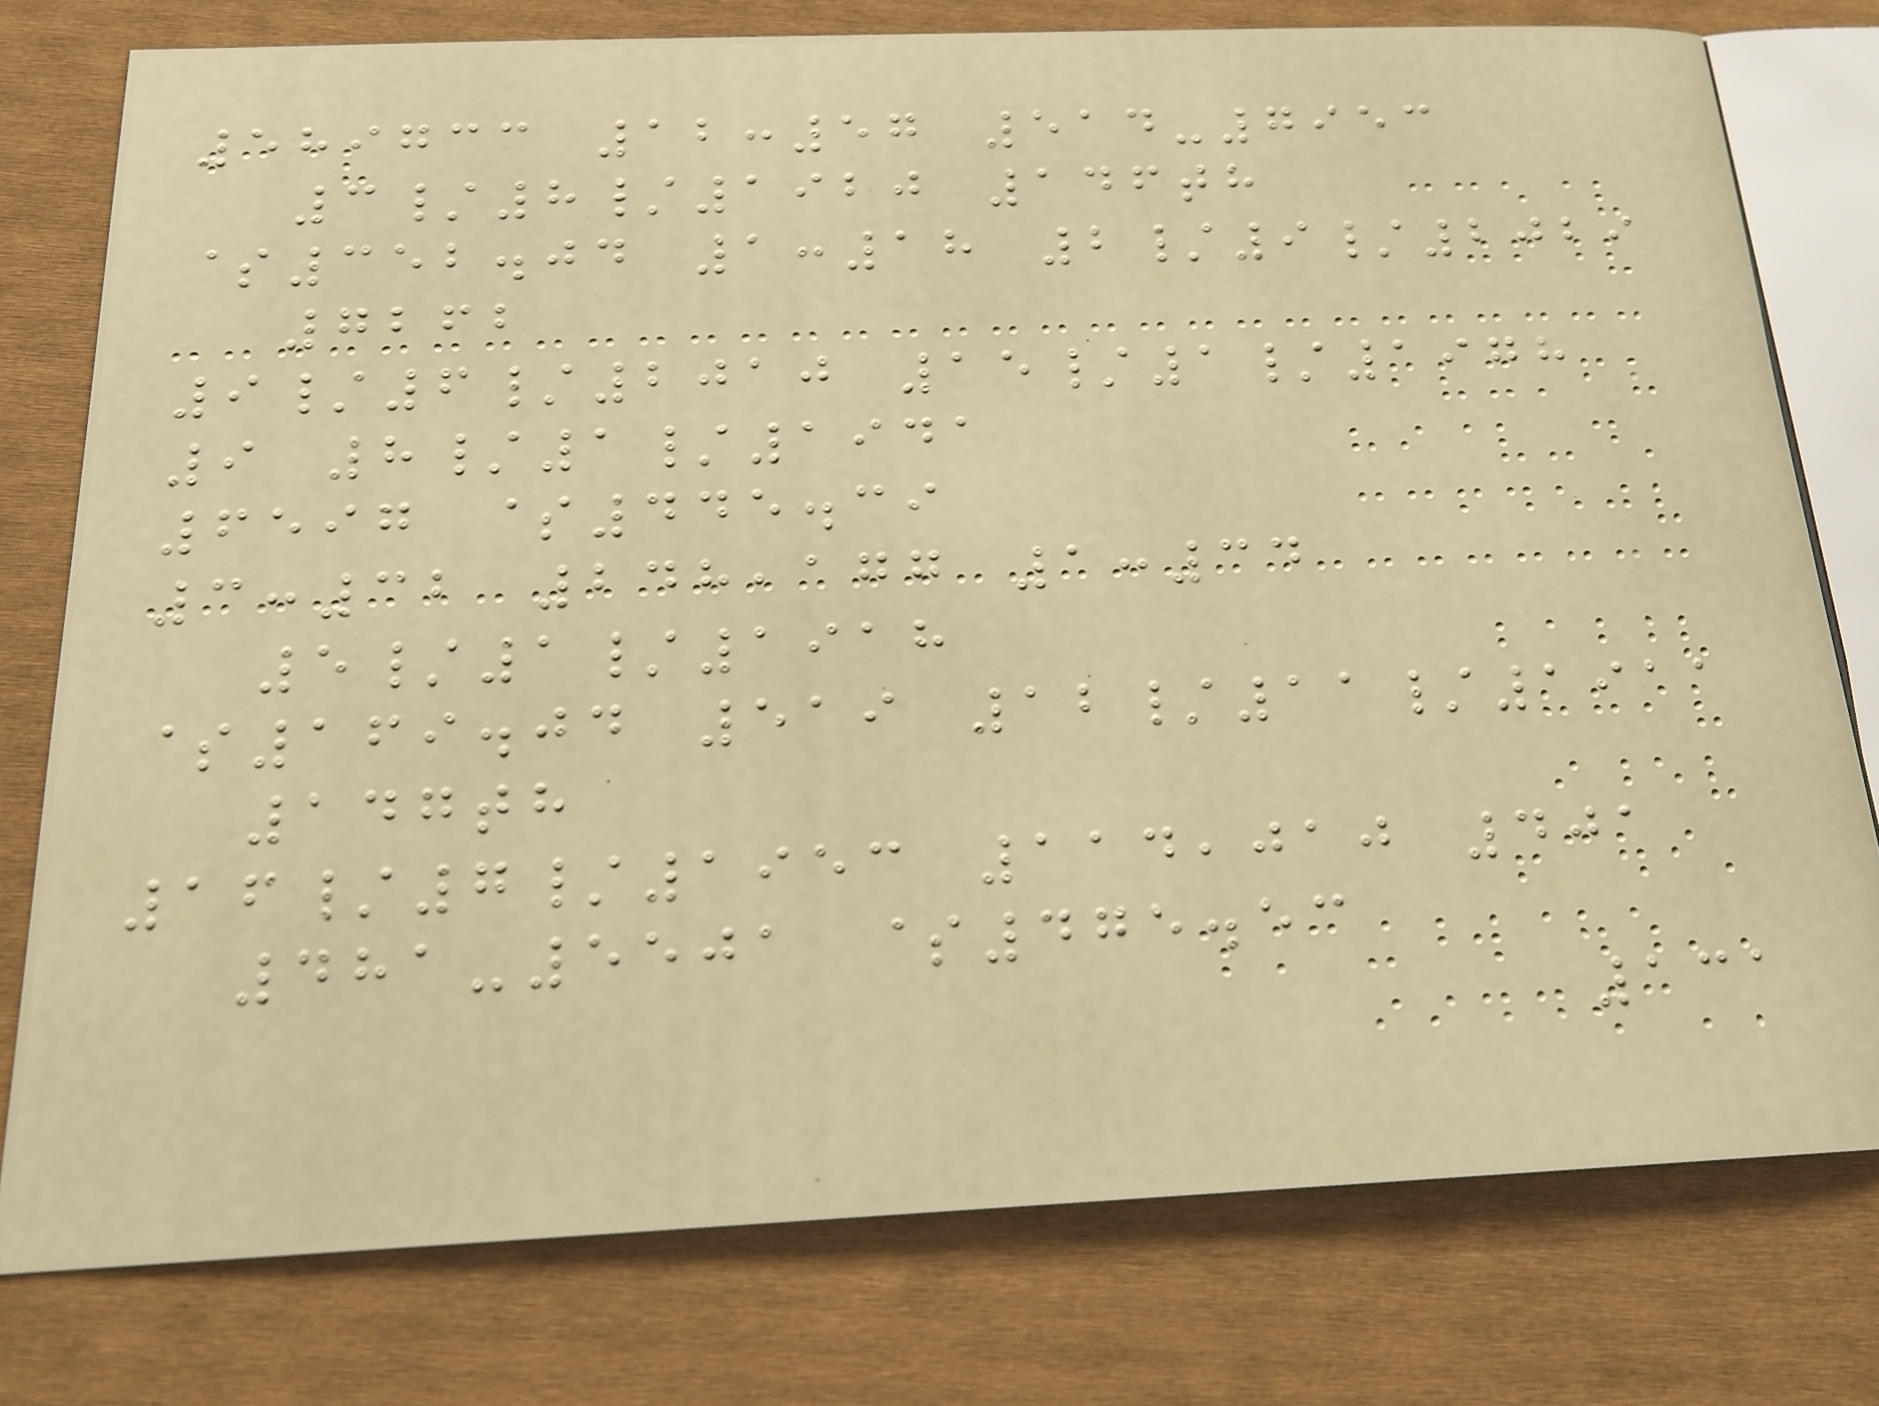589733 12:57 514-7953
3/8/1920 146th
$352.04 1:18 2/9/2029
7262
9/6/2010 15/1/1978
9 8/1/1941
6597 $445.39
3:32 248,177 1:34
5/1/1918
$169.04 519 12/11/1911
147th
16/7/1953 114,010 401
481-5501 $475.53
131
